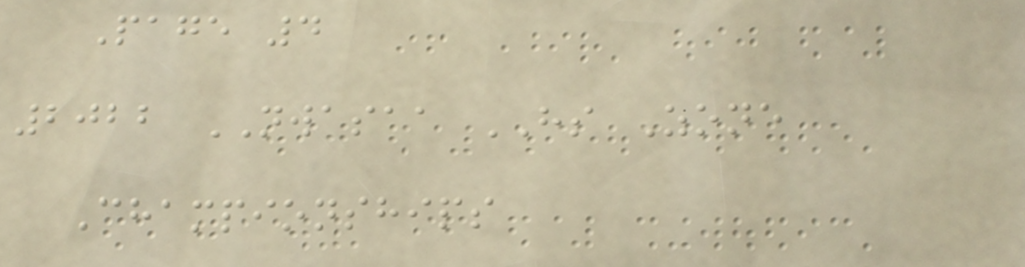Page 4
2022 NWASAA HS Zone
Championships
